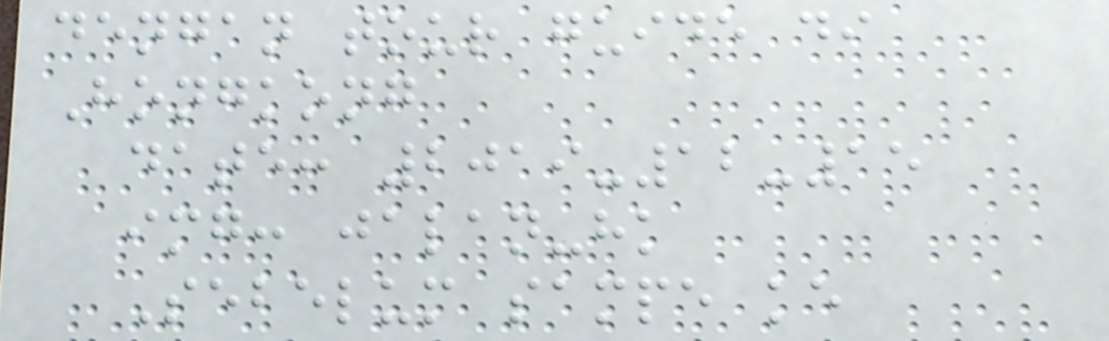dengan tour guide di
Hongkong
date: 2019-12-15
img: jalan-hk
Sebelum sampe ke
